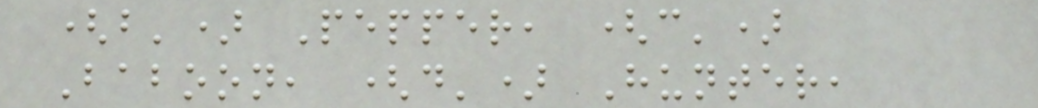(b') Pepper, (c')
Baboon, (d') Hunter,
